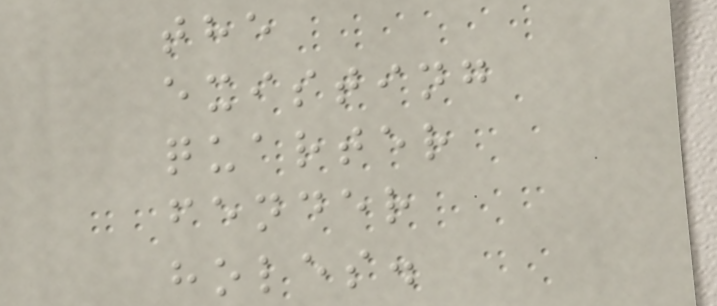the
existing
quarter
fender
holes.
